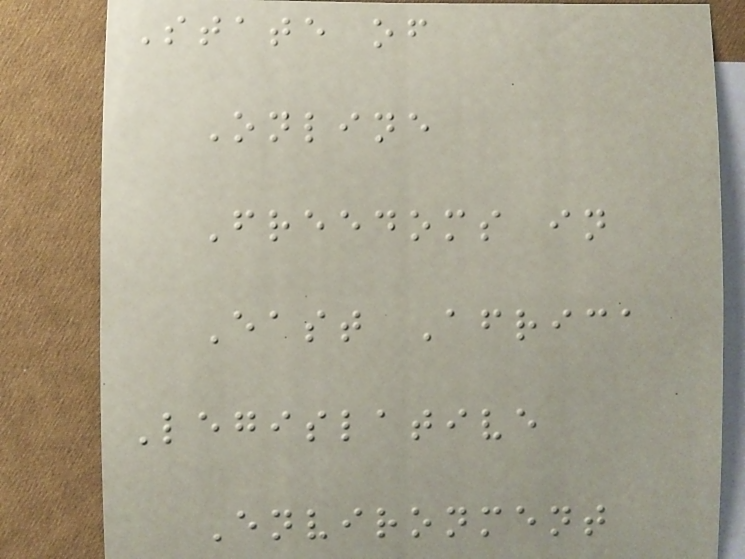State of
Online
Freedoms in
East Africa
Legislative
Environment
